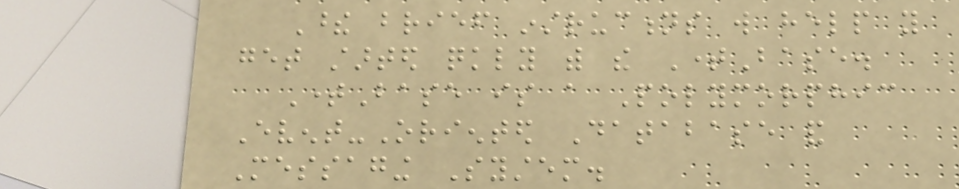These brief instructions will help you
get started quickly with the TimeBase.
TimeBase is a Polymorphic
Event-Oriented Database and
Messaging System.
